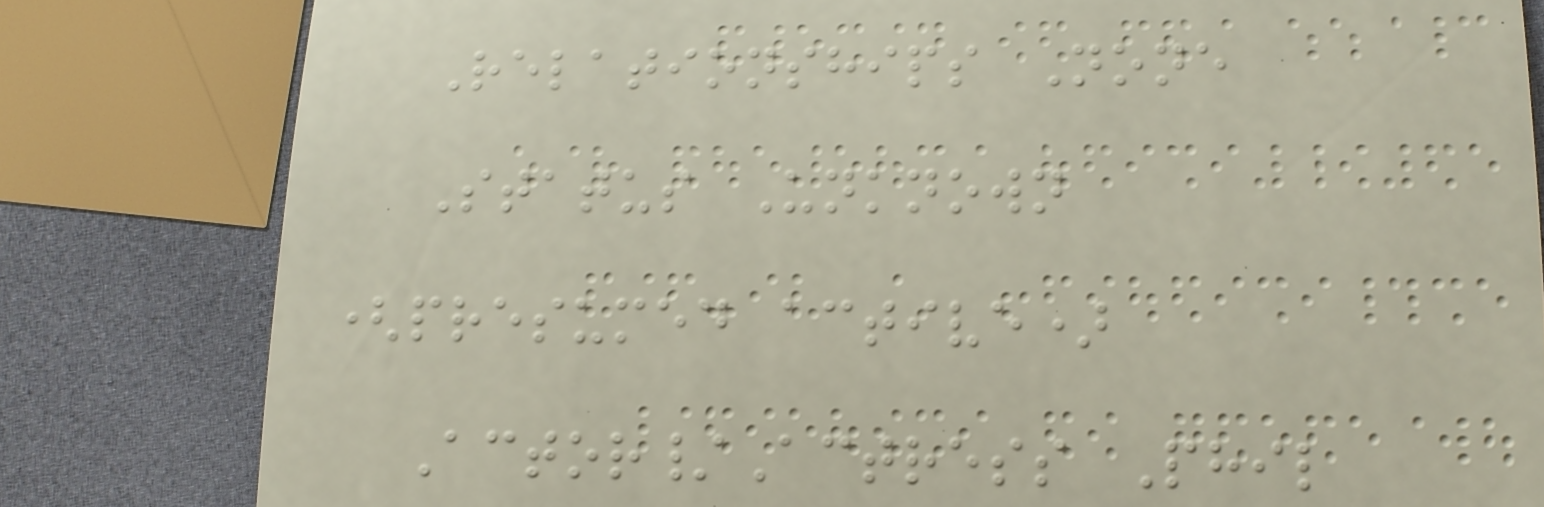Relationships None
Status Unknown
(presumed active)
Actor/Actress Phil
